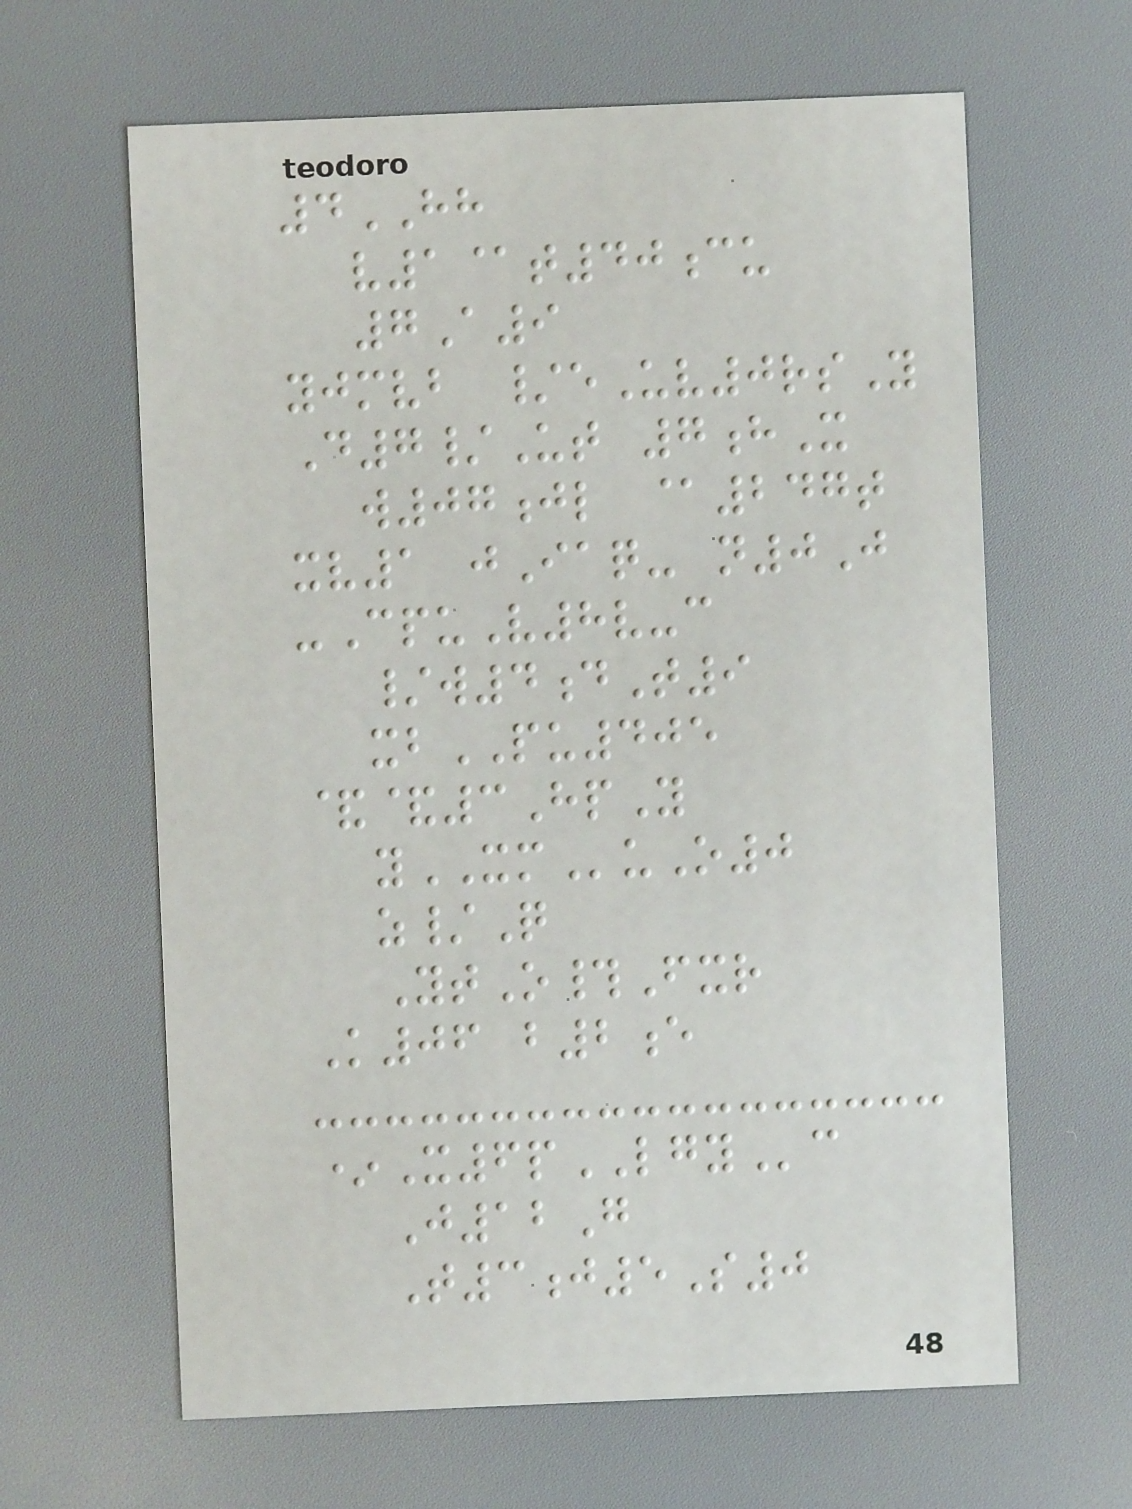4HH
v1@t40cu
7A9
yjmvb /eUv0rsY
D7/Ut 7hX
w07jl @247t
xv1 jIaq- n0J
-CpuV8v-c
/w4dT9
xbPU405
&&3HpY
yXMuO0
z/Q
YtO#Fxr
K06 b2e
*X6pLGYc
J12G
T3j5S0
